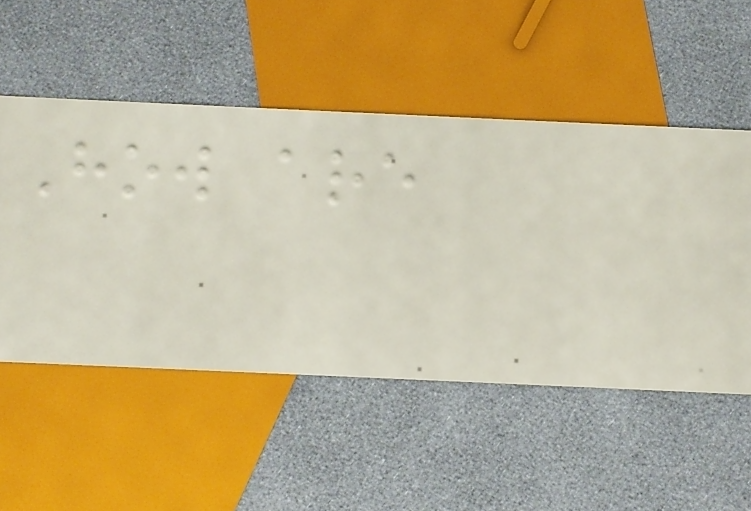How are
